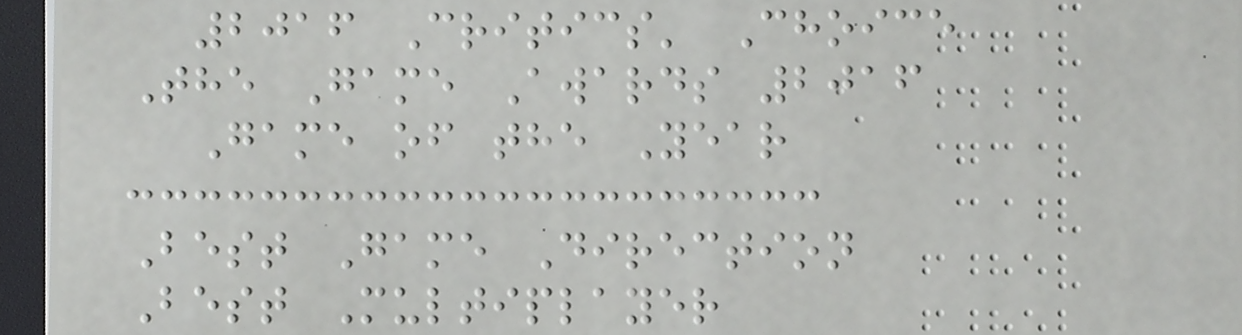2016 Critics' Choice
The Game Awards 2016
Game of the Year
Best Game Direction
Best Multiplayer
